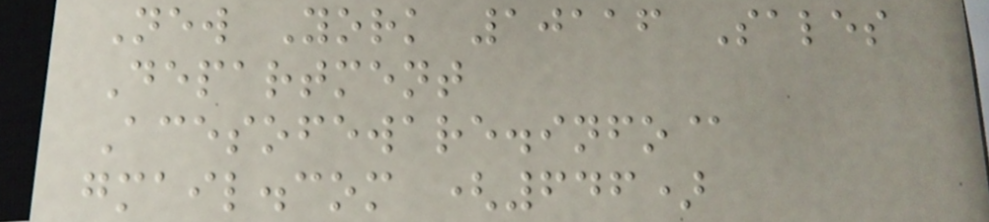New York 10116 Sales
Department
Acesofeware.info@
gmail.com (646)
